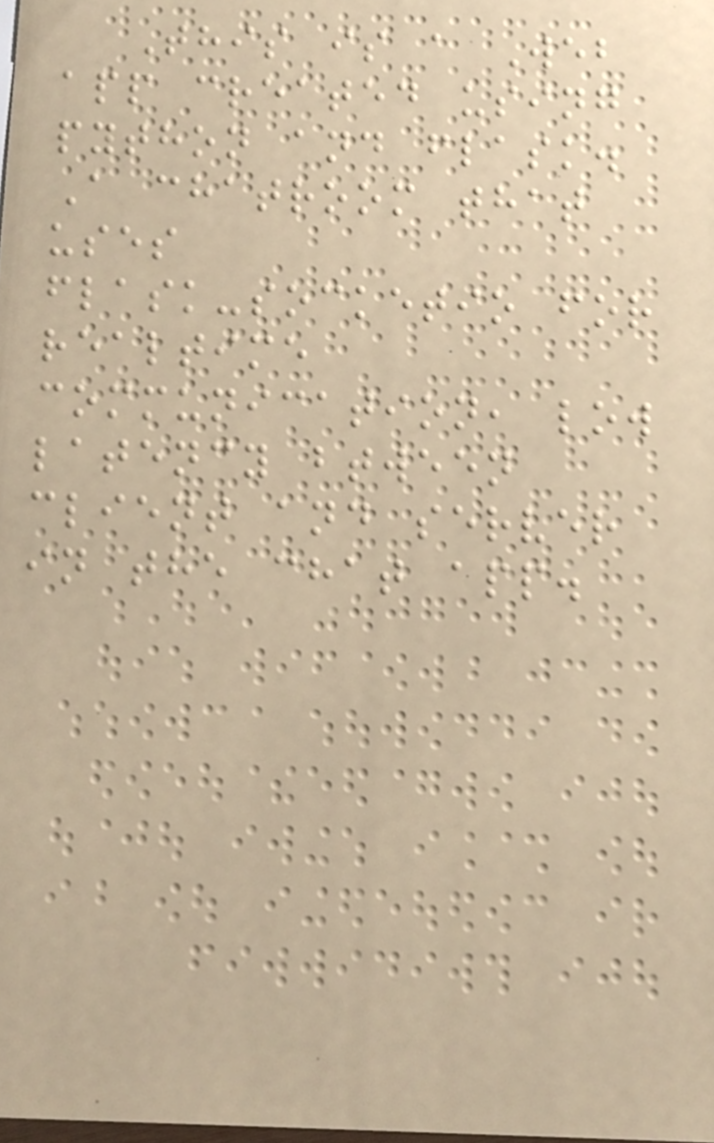This is a Web
app created using
python and flask.
A chatroom that
uses
flask-socketio for
realtime
communication, low
latency btween
client and server
in the chat app.
